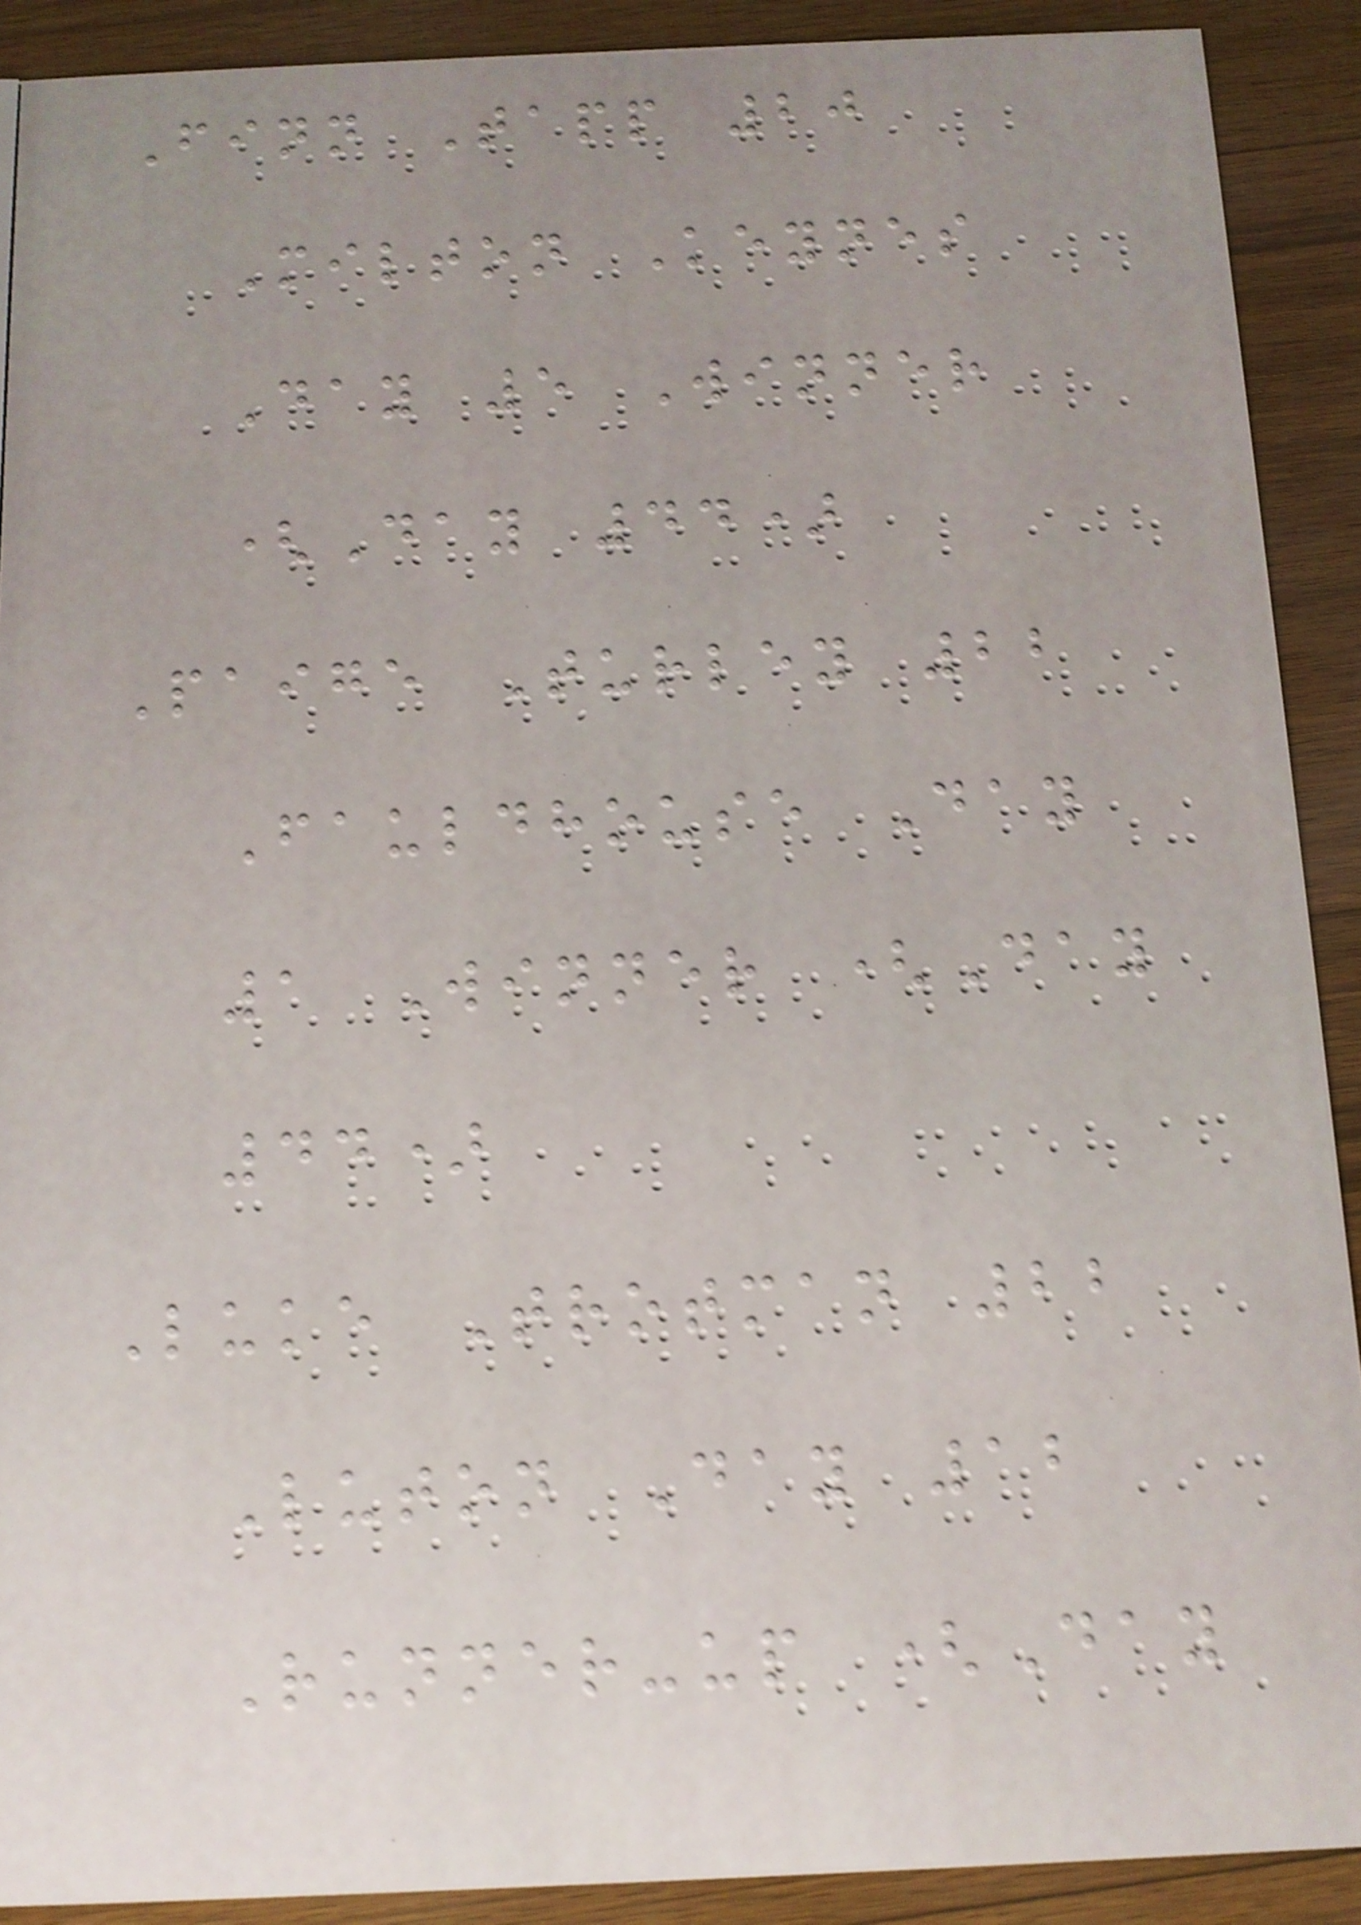Finn Tapp 20
Milton Keynes
Day 5 Winner
(Day 44)
Paige Turley 22
Fauldhouse Day
1 Winner (Day
44)
Luke Trotman 22
Luton Day 12
Runner-up (Day
